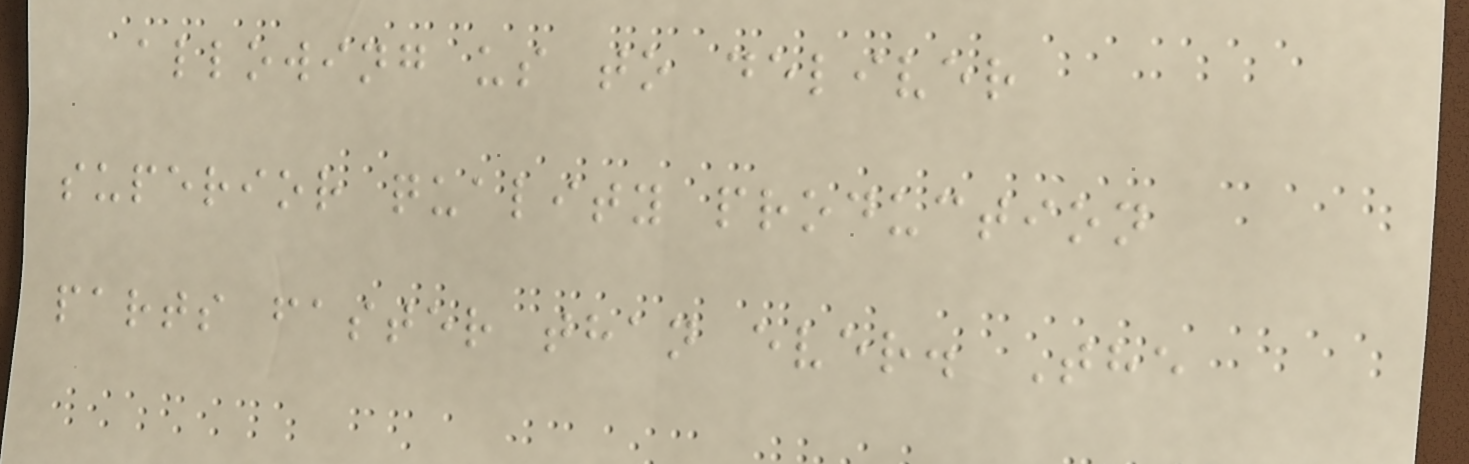allowing us to deliver
superior quality production
parts faster than ever. The
